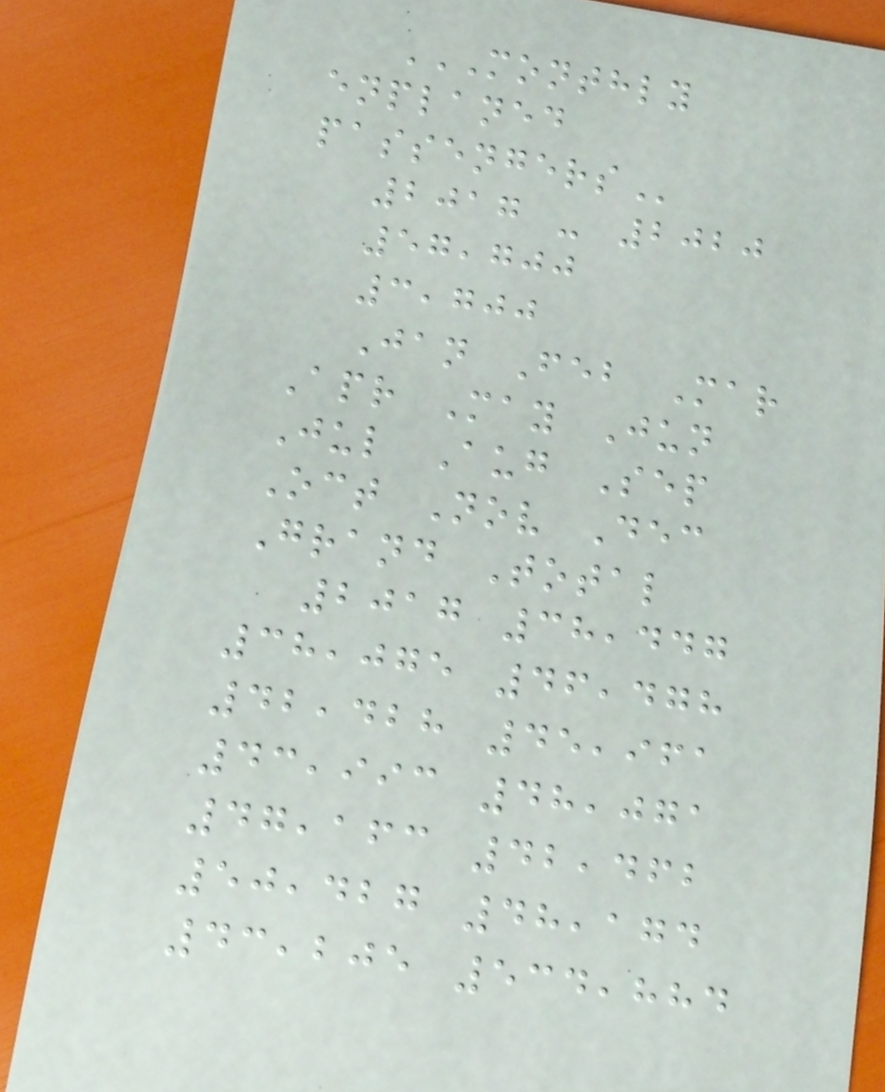MONTHLY
ENPLANED
PASSENGERS
2017 - 2020
57,700
3,700
Jan Feb Mar
Apr May Jun
Jul Aug Sep
Oct Nov Dec
Grand Total
2017 38,447
38,075 46,478
42,428 45,961
43,993 48,071
47,163 42,462
50,427 48,174
43,205 534,884
